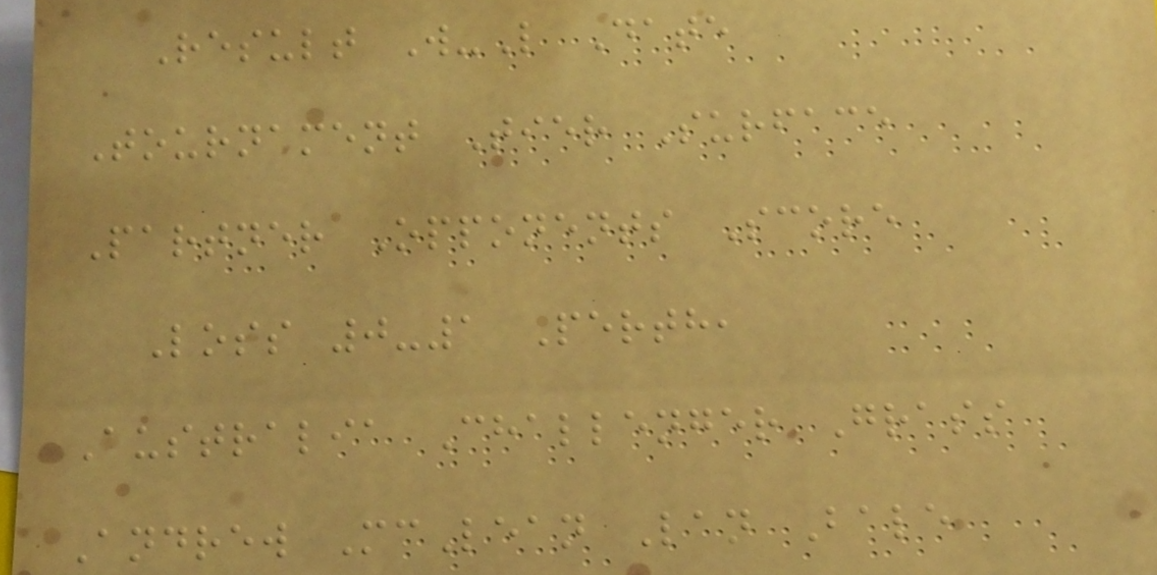Result W-L Date
Tournament Tier Surface
Partner Opponents Score
Loss 0-1 Perth,
Australia Challenger Grass
Andrew McLean Lan Bale
